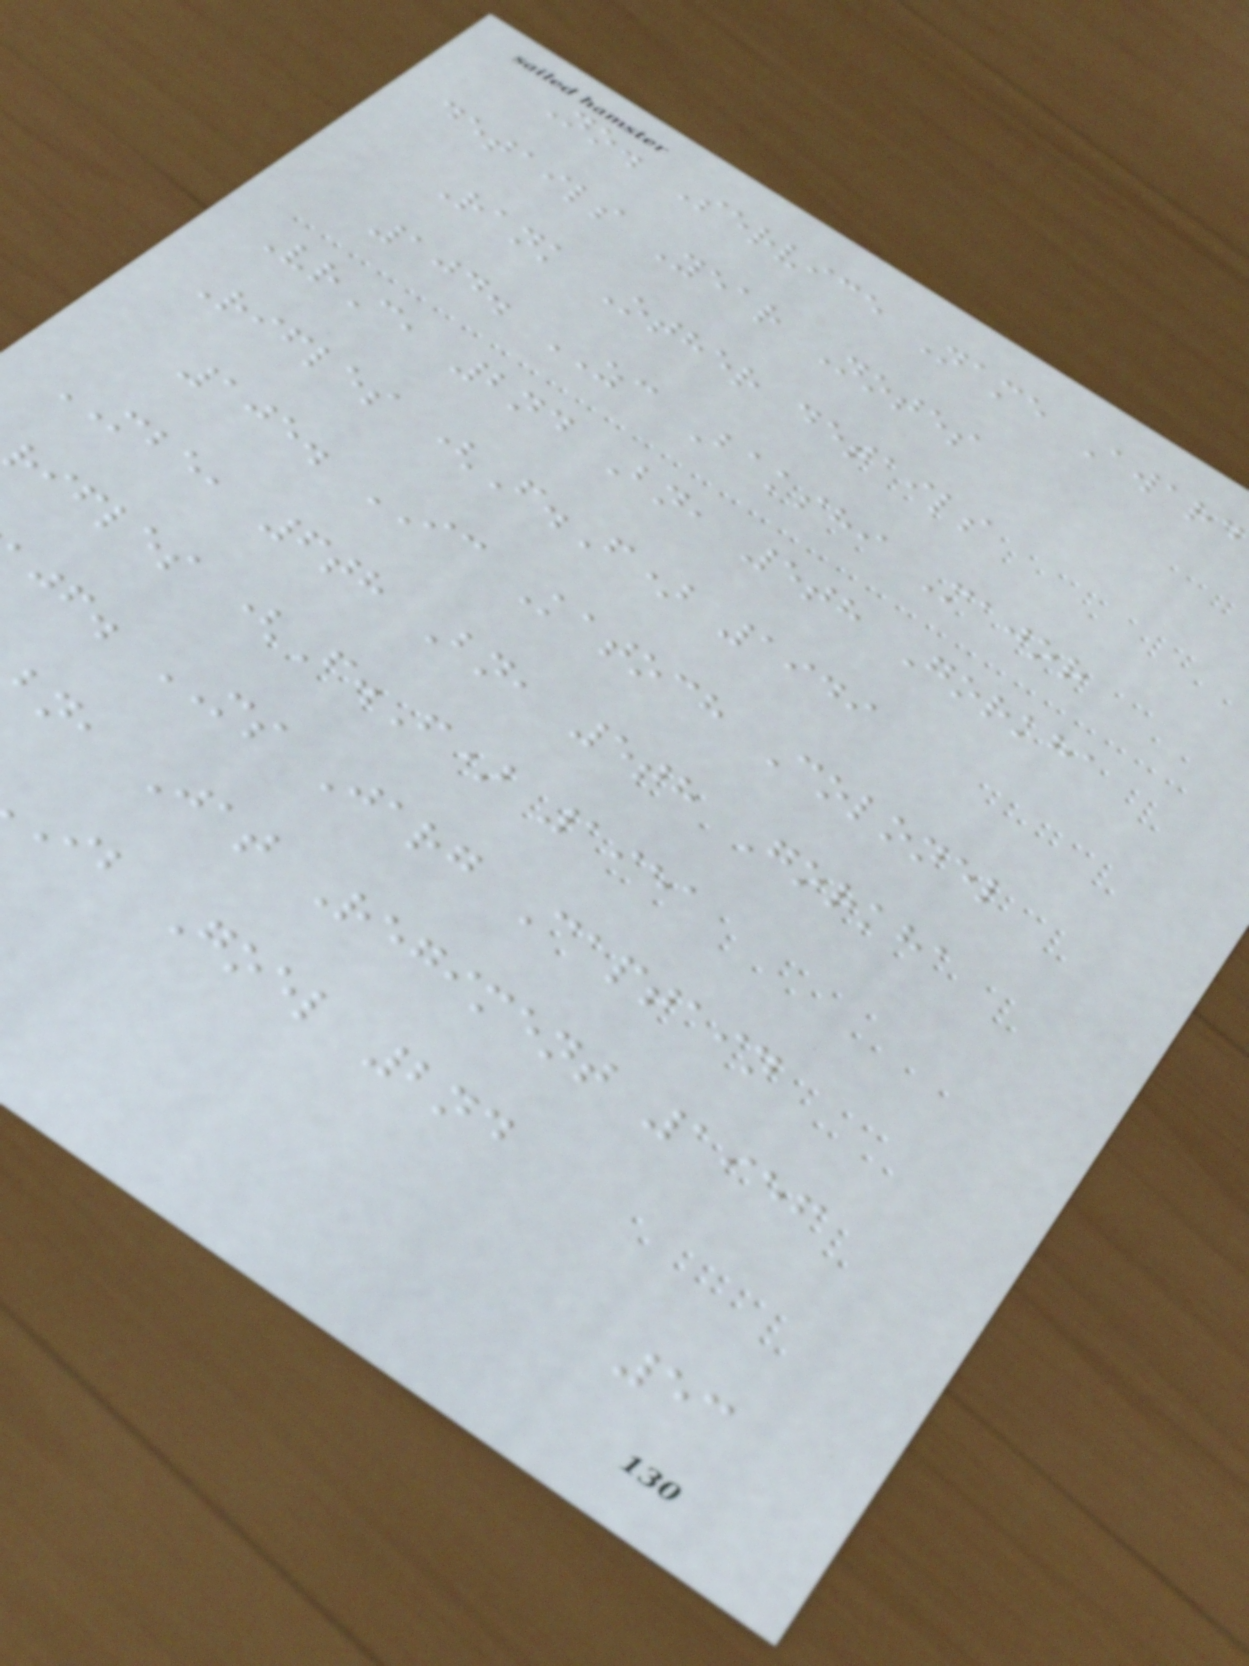No. Service Name Award
details Year Notes
Rank Other details
104. ZC Bakshi Major
VrC, 2nd Bn, 5th Gorkha
Rifles (F.F) 1949
105. IC Katoch Colonel
MBE, 6th Bn, 5th Gorkha
rifles (F.F) 1951
jf. MS Jarg Captain
bn, Jat Regiment 1956
ib Goel 2nd
53
